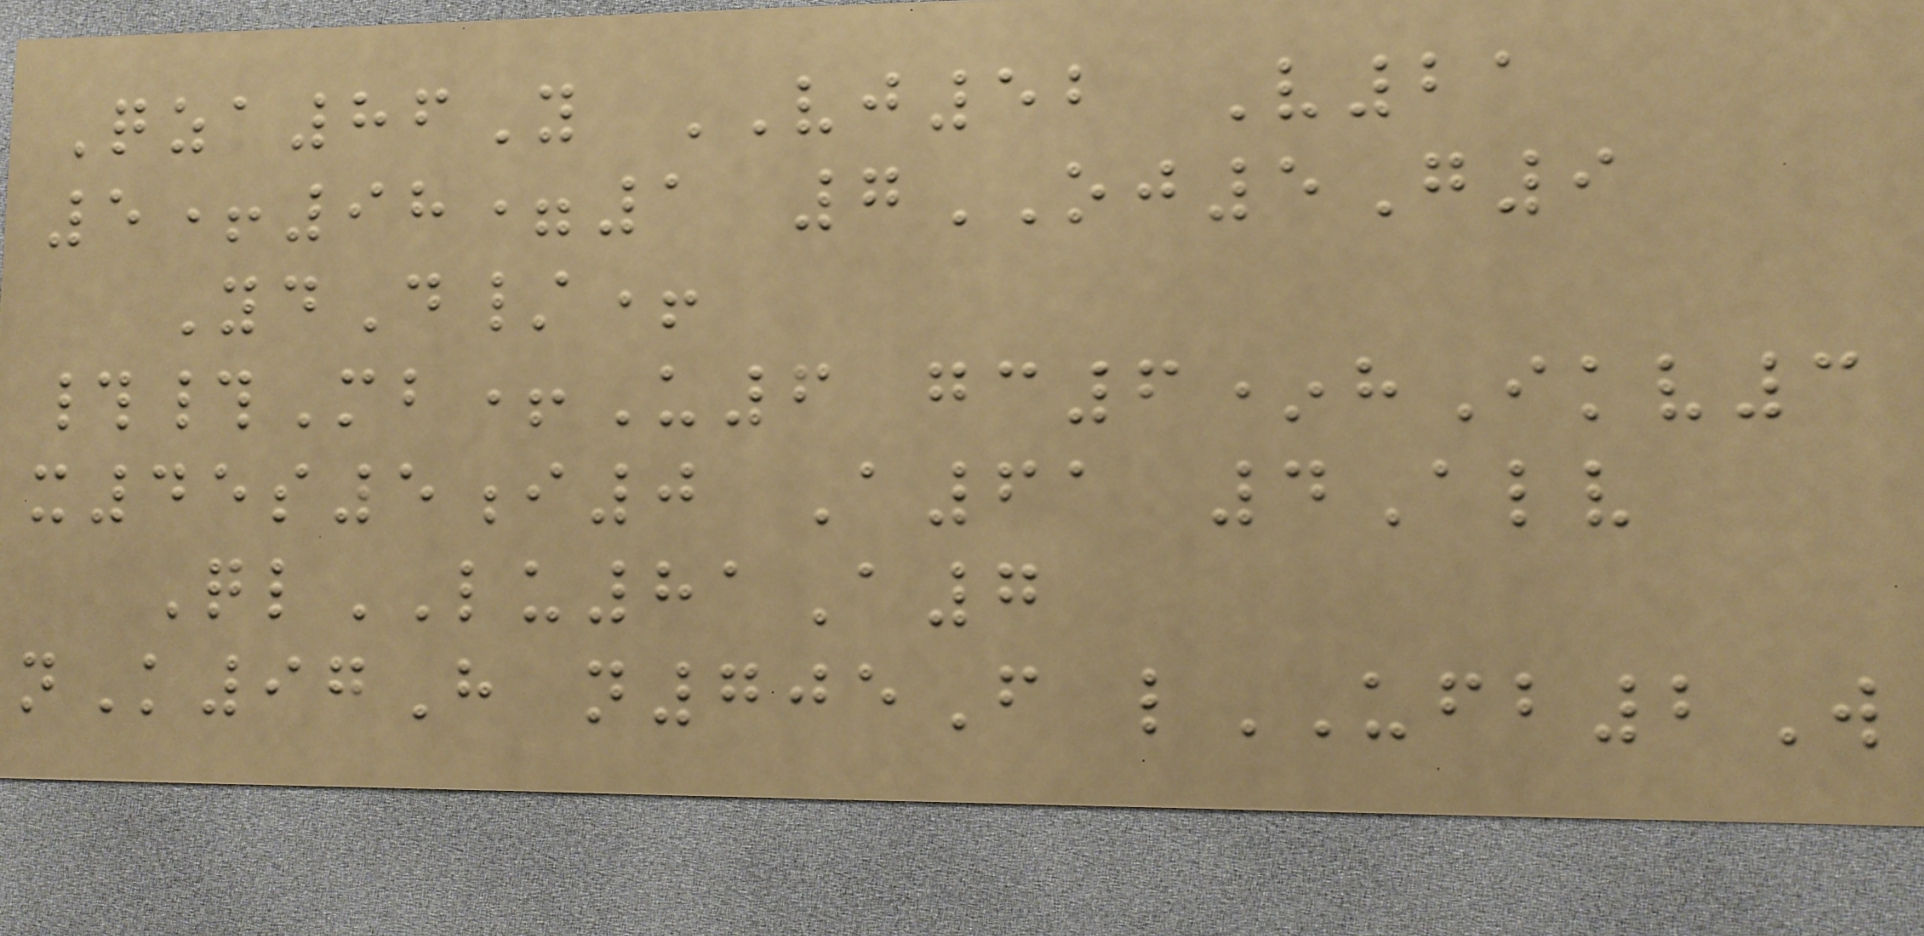Qza86Y VJ52 V21
5+98=1 7OJ5G9
YdD/+
##Mb+U6 gc6*hIkv3
x45s5i0 A61 4Alv
QlLU81A7
nK97H n705F lUFB2W
